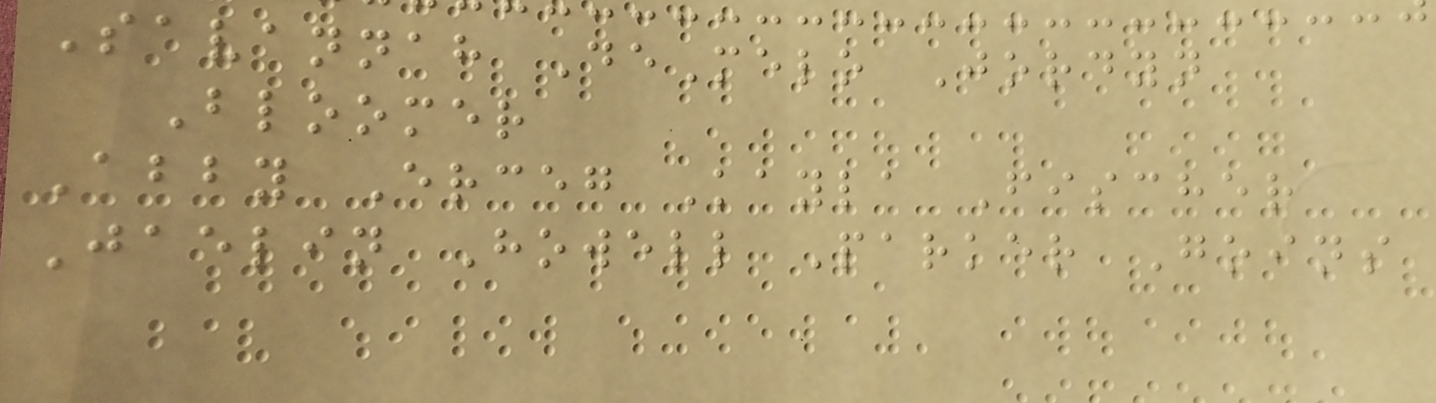Savannah DeMelo Jordyn
Bloomer
Abby Erceg Kayla Fischer
Jaelin Howell Parker Goins
